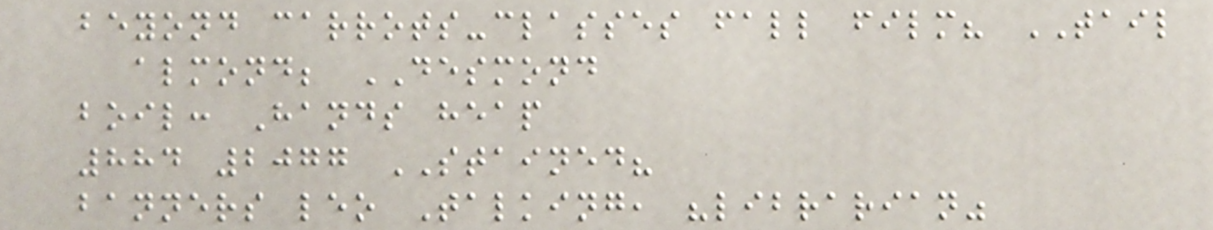beyond carrots-classes fall film? TAIL
almond; DESMOND
boil: Hands heap
884 2077 STAINED?
banners leo Talking, "librarian"
